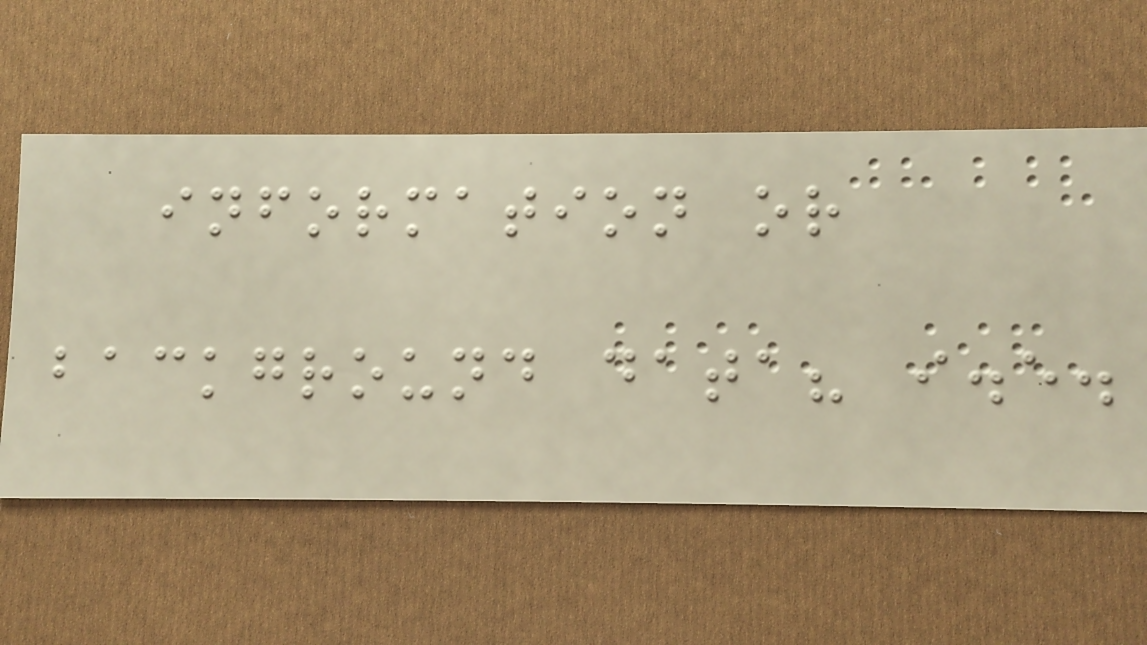information or
background data? i.e.
